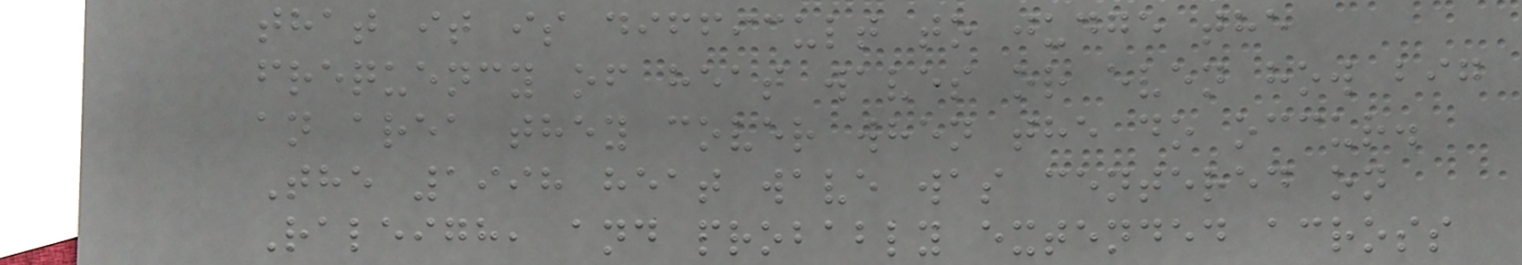that it is difficult to judge the
frequency of heat waves or even how big
an area they cover when the do occur.
The 1998 heat wave was centered on
Raleigh, and probably extended across
